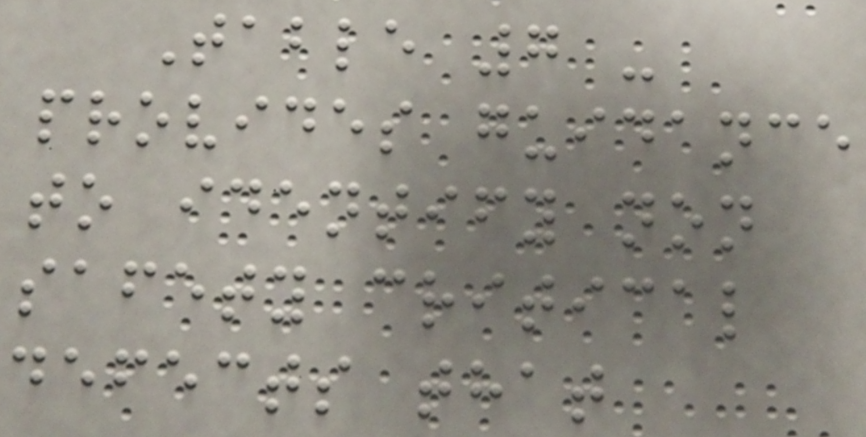Table 7 -
provides guidance
to identify non
safety critical
defects that
